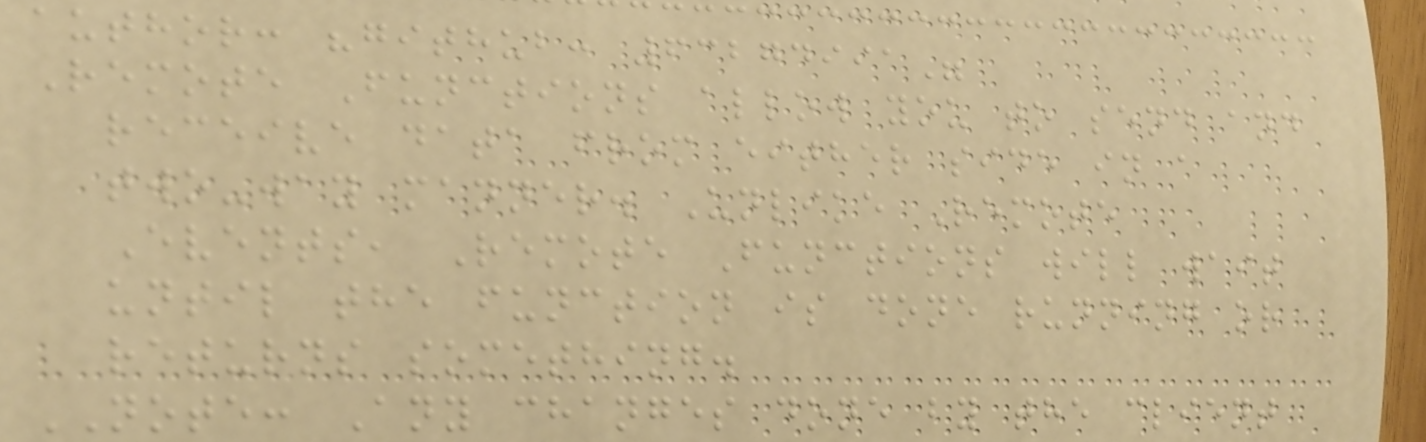author: "github: 63274991"
Remote Functions allow you to send and
receive data from either side in a
two-way manner. Unlike Remote
Events, Remote Functions will wait
until the function is done running or
returns something.
NOTE: Any changes done by the client
